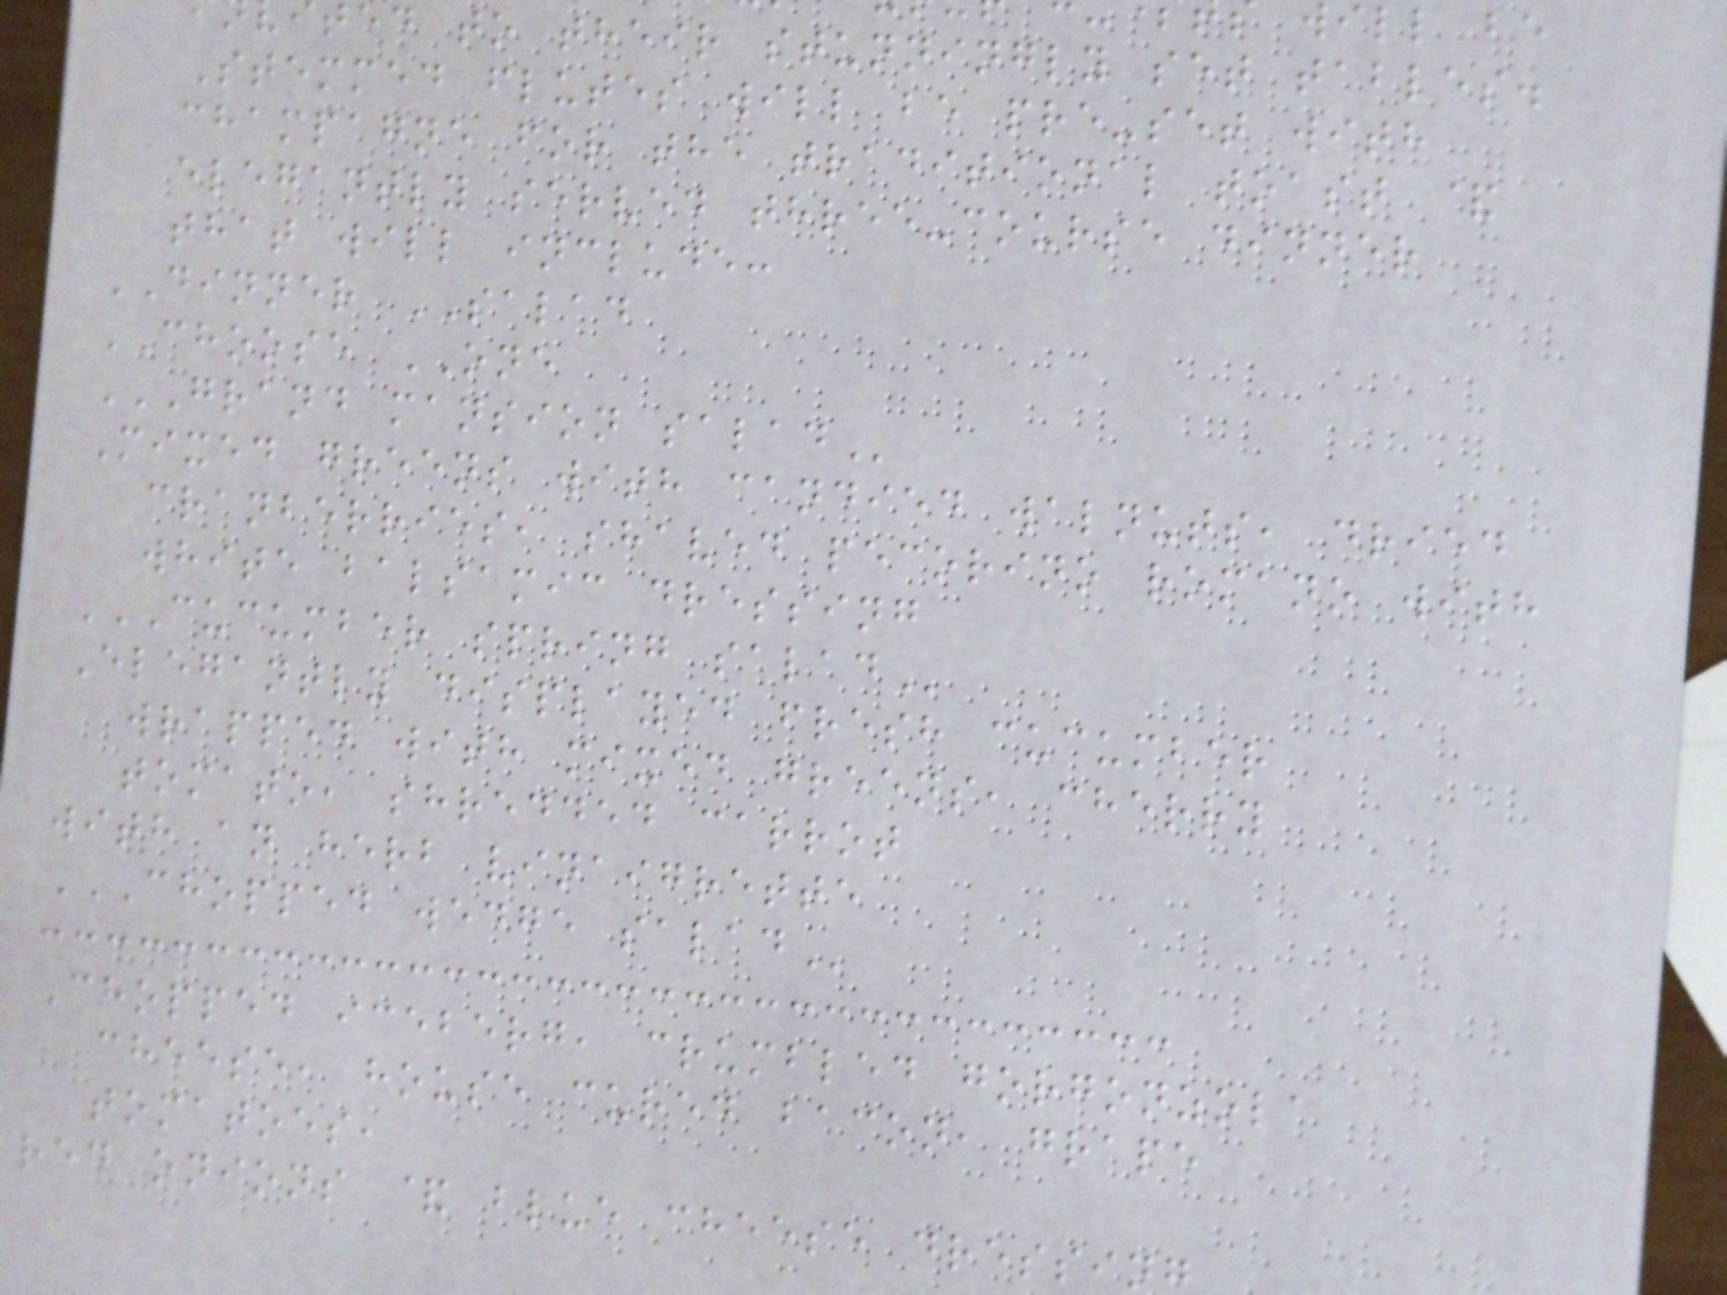ted to their stunningly set tables.
Stemmed flutes will be pre-set with
champagne for the traditional toast &
elegantly served three-course dinner
that will include:
DINNER SALAD
CHOOSE ONE
GRAND MANSION SALAD
Mixed greens with candied walnuts, dried
cranberries, shaved pecorino romano with
white balsamic dressing
CUCUMBER SPRING SALAD
Elegantly displayed fresh cucumber
wrapped with mixed greens, cherry
tomato, shredded carrot
with an herb vinaigrette
CHOPPED WEDGE SALAD
Chopped iceberg, crumbled gorgonzola
cheese, house cured bacon, grape
tomatoes,
red onions & blue cheese dressin
